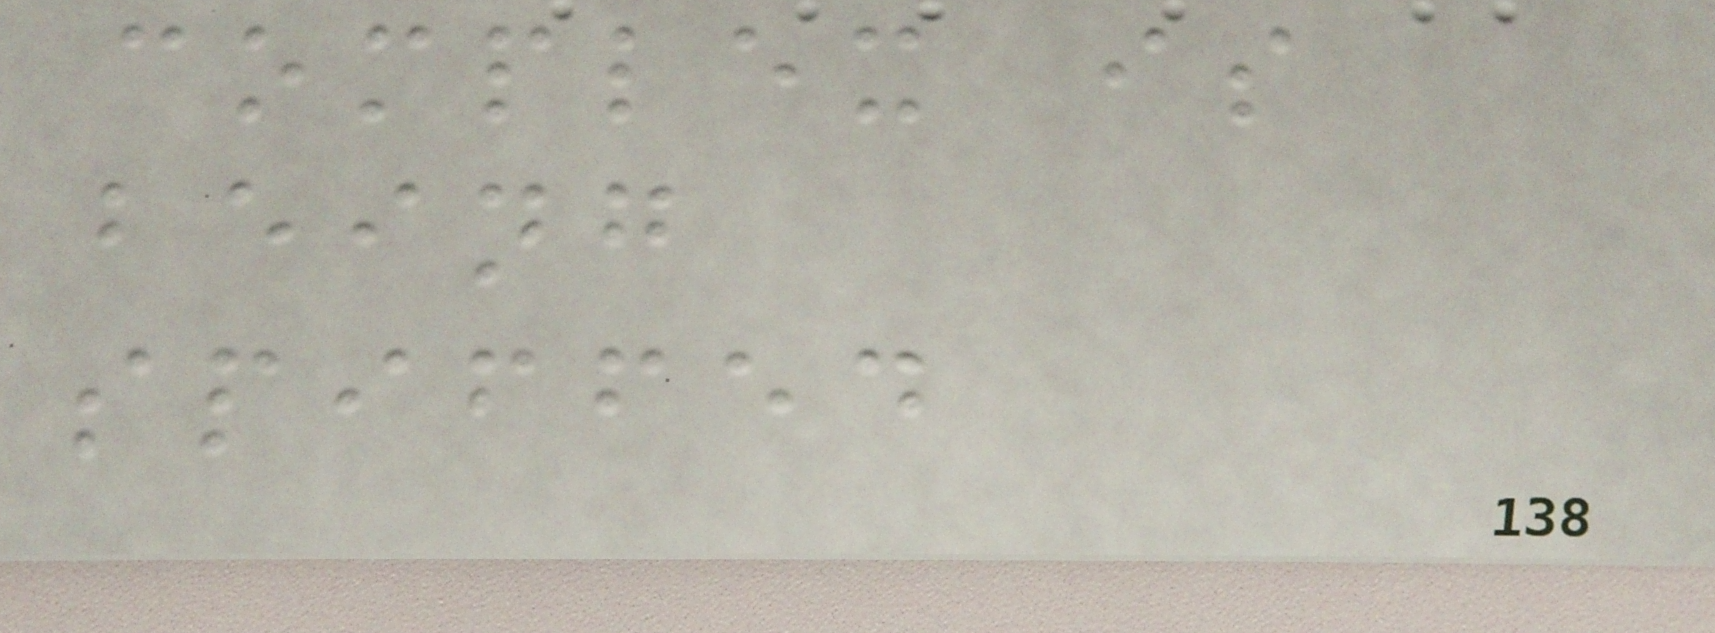complex is
being
spiffed
